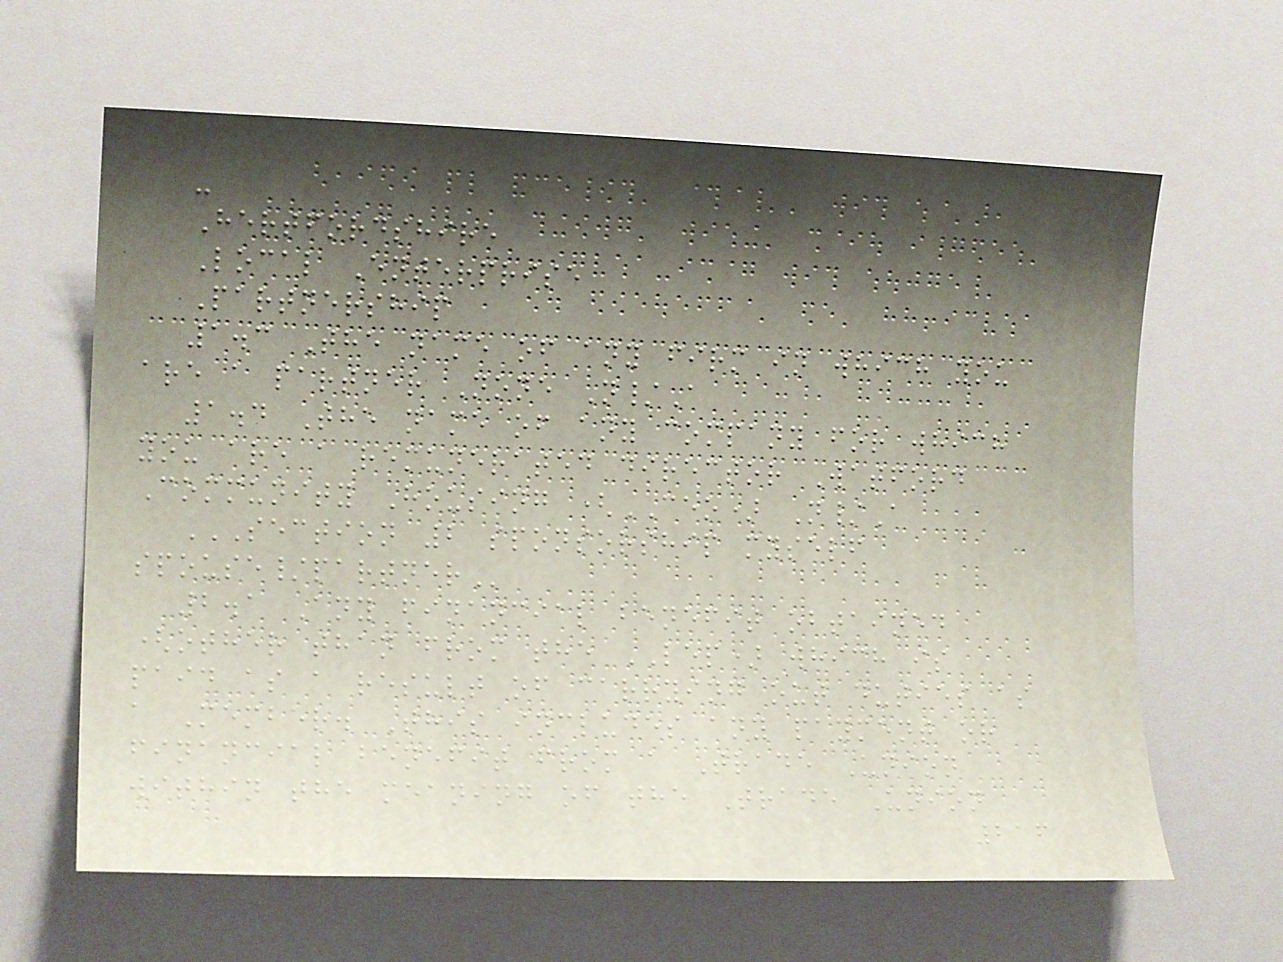-
Hertfordshire
Local Enterprise
Partnership
1.3 The name of any firm in which you
are a partner None N/A
1.4 The name of any company for which
you are a remunerated director Watford
Community Housing (CEO) N/A
SECTION 2 SPONSORSHIP MYSELF
SPOUSE/PARTNER
2.1 Any financial benefit obtained
(other than from the LEP) which is
paid as a result of carrying out duties as
a Member. This includes any payment or
financial benefit from a Trade Union
within the meaning of the Trade Union
216
